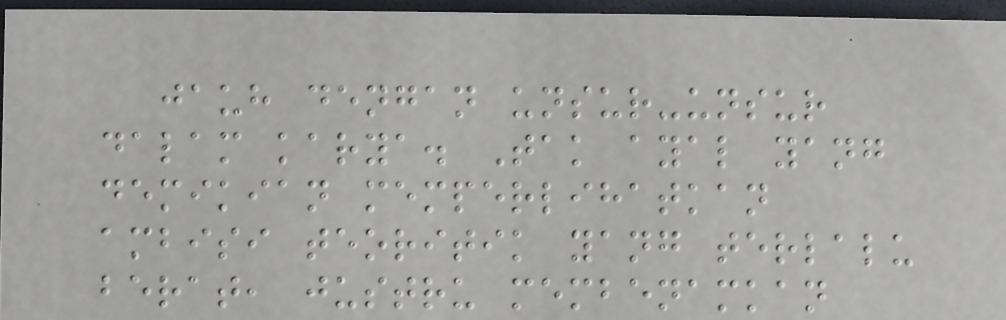jauh dengan unsur-unsur
dalam karya. Tak ayal yang
demikian memperlihatkan
ambisi teoritik yang terlalu
berat, justru membenamkan
